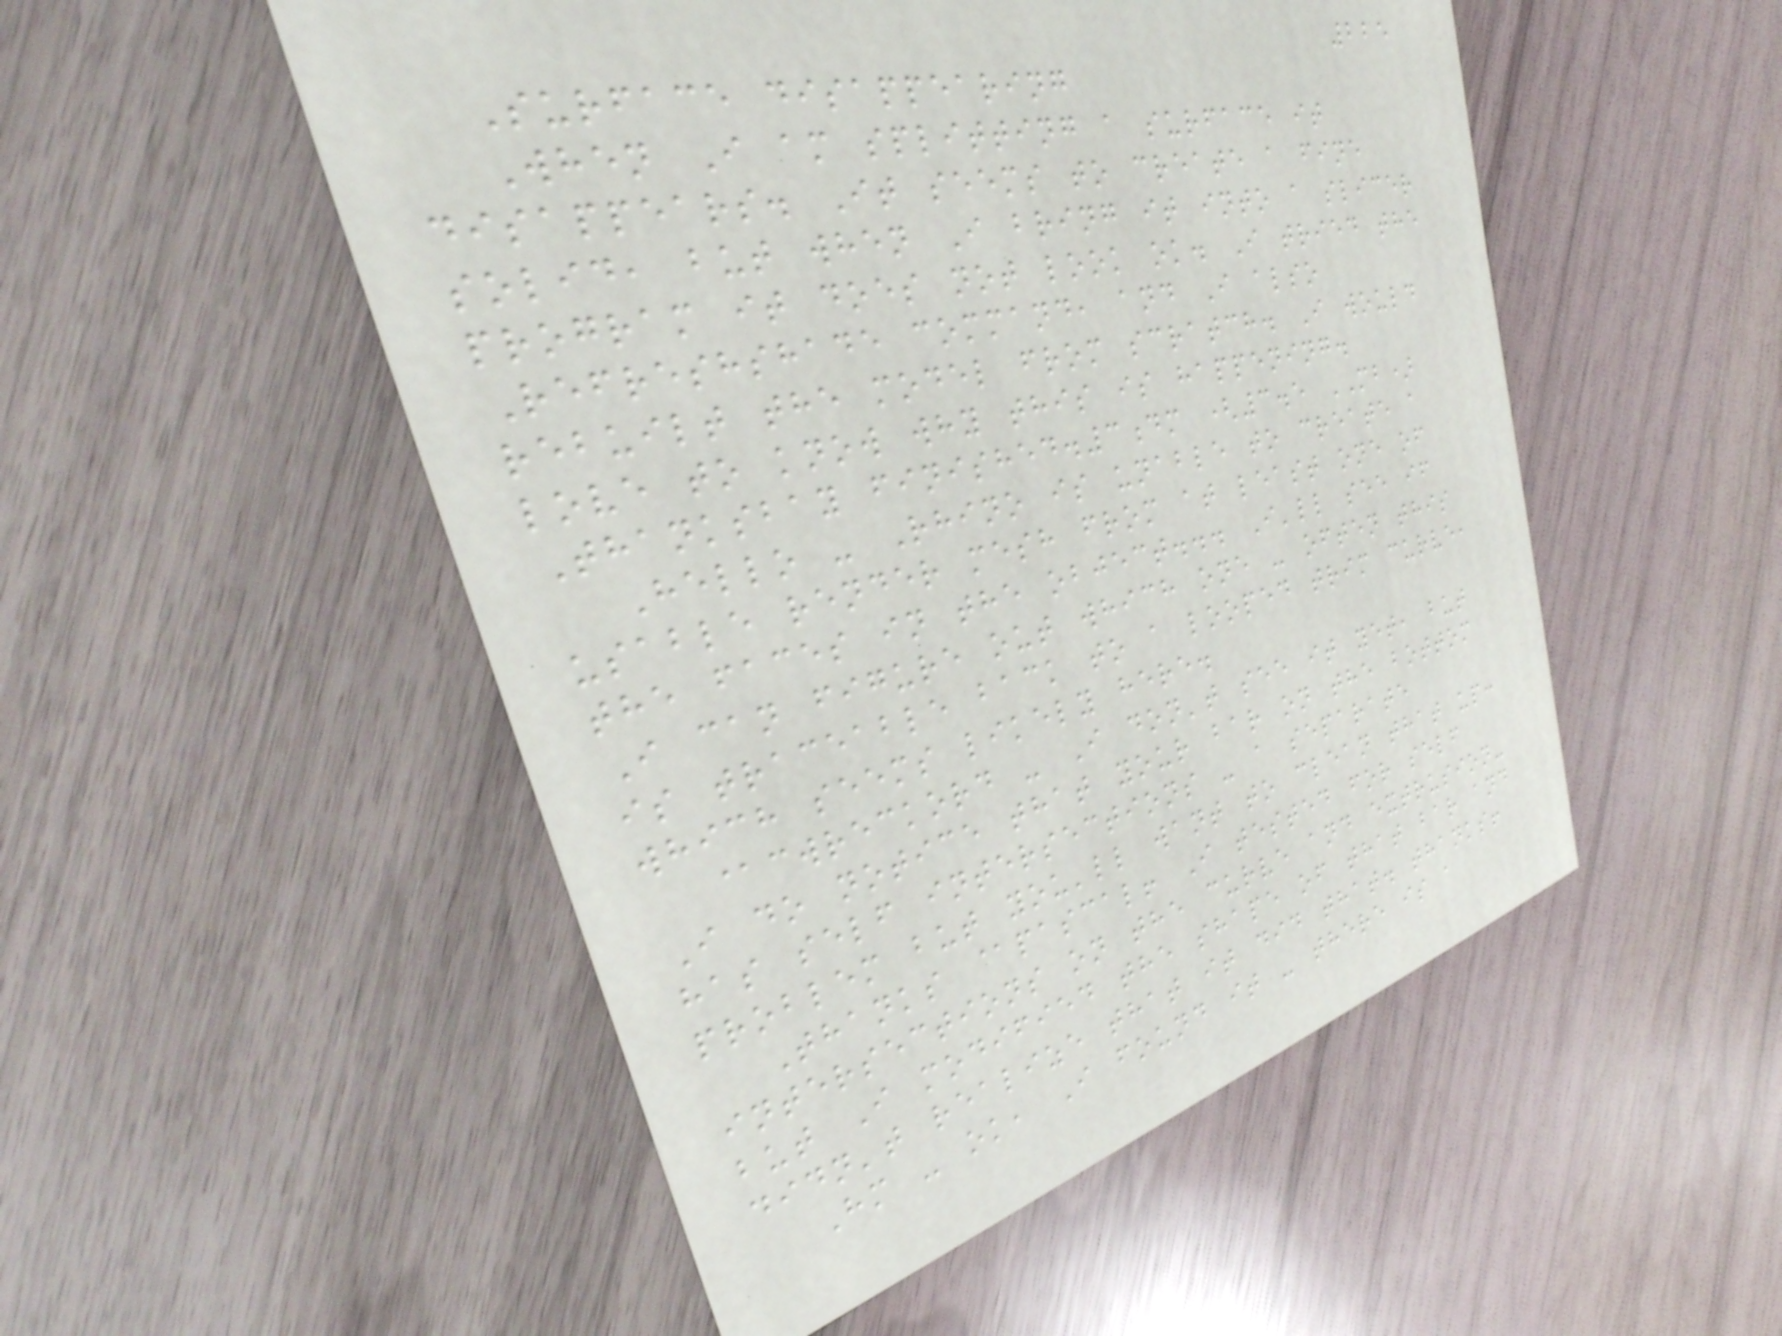225
Surface disappearing
When I am splitting a surface it
disappears. It seems to create a fine
solid, but when I bring it into a slicer
program it does not look ok. I tried the
Refreshshade command, and I also
rebuilt the model from scratch. I would
love to know why this is happening.
Thanksbay finished.3dm (3.5 MB)
Hello - Rhino is unable to create a
usable render mesh from at least one of
the faces in the object... I'll see if
I can figure out which one - often this
is traceable back to a looped trim curve,
which seems likely here.
@cwreckord - I don't see it yet, but
I do notice that your bar on the bottom
has self intersections - a separate
problem but you'll want to clean that up:
Thanks @pascal! I tested for self
intersections on the curve and extrusion-
but I modified the shape of that bar and
didn't realize that it did that. thanks!
Hm - ok, I found it - there is a
